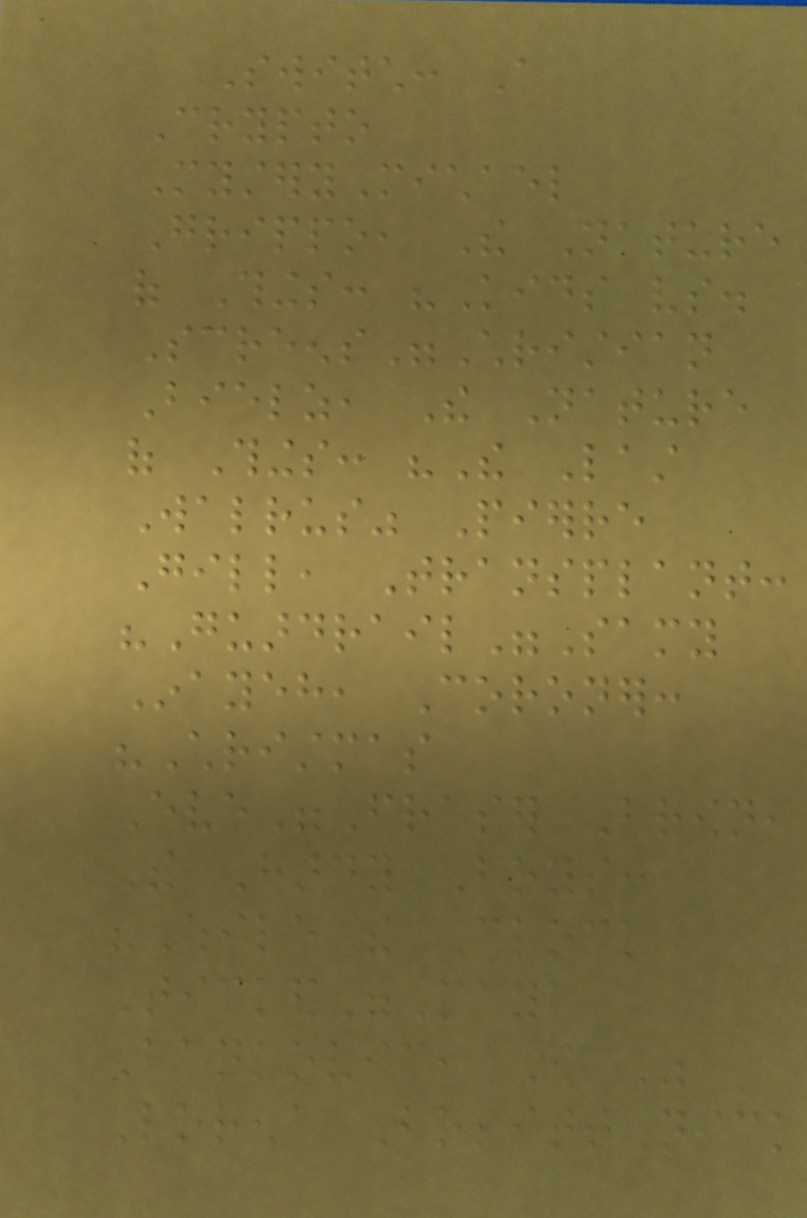Switch: A
Crypto
MysteryMichael
Grippo, The Nature
of Things: "Kids vs.
Screens"Christian
Bielz, The Nature
of Things: "The Last
Walrus" Pierre
Gill, Transplant:
"Guardrail"Samy
Inayeh, Coroner:
"Christmas
Eve"Fraser Brown,
The Hardy Boys:
"While the Clock
Ticked"Maya
Bankovic, I Was
Lorena BobbittNick
